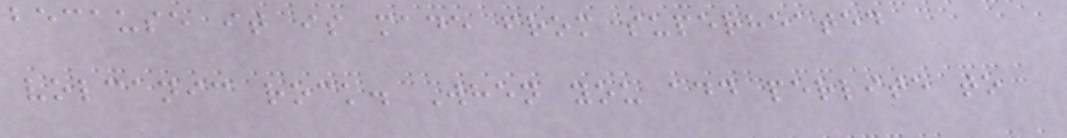because it is made from superheated
volcanic rock. When you add perlite to
